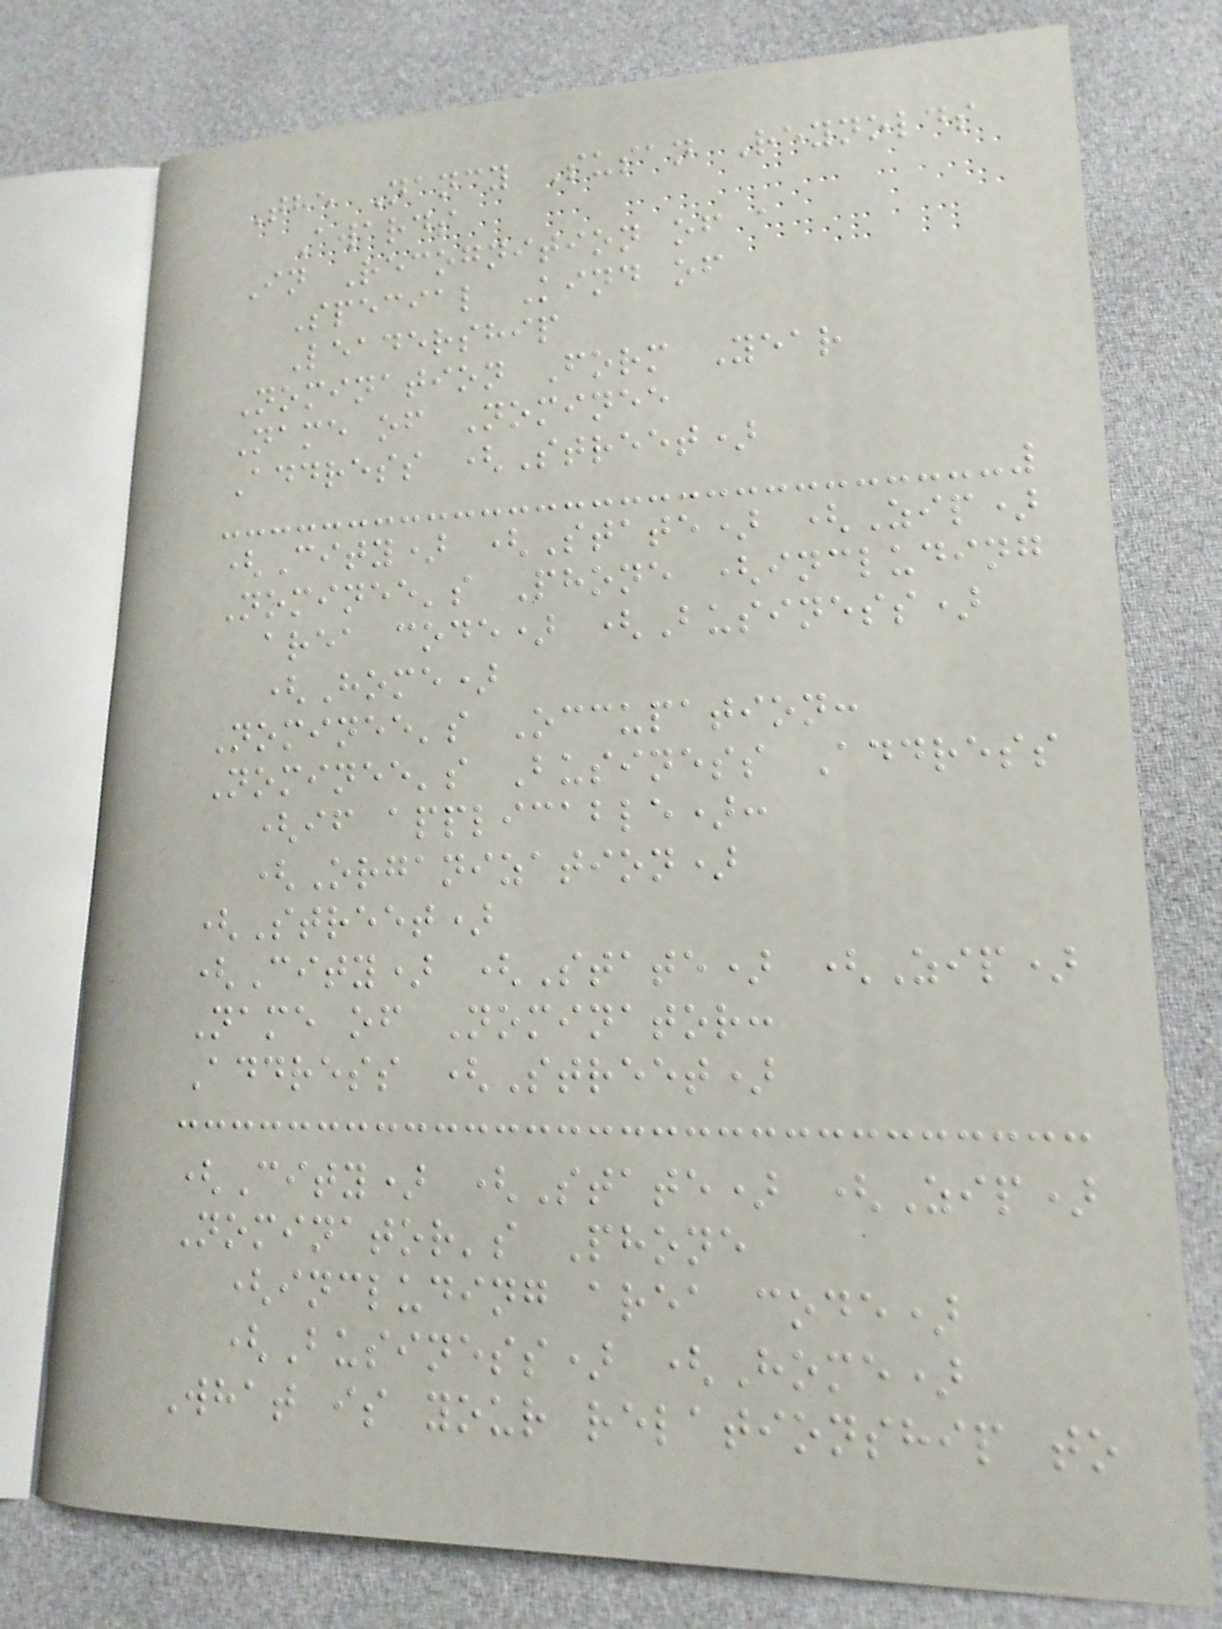The Nancy Susan Reynolds
Awards
In Recognition of a
Special Kind of
Leadership
Nomination Form Year
Name of Nominee
Address (Street)
(City) (State) (Zip)
Nominee's Phone (including
area code) (Business)
(Home)
Nominee's Occupation:
Nominee's Business Address
(if applicable):
(Organization)
(Street)
(City) (State) (Zip)
Name of Nominator:
Address (Street)
(City) (State) (Zip)
Nominator's Phone
(including area code)
(Business) (Home)
What is your relationship to
